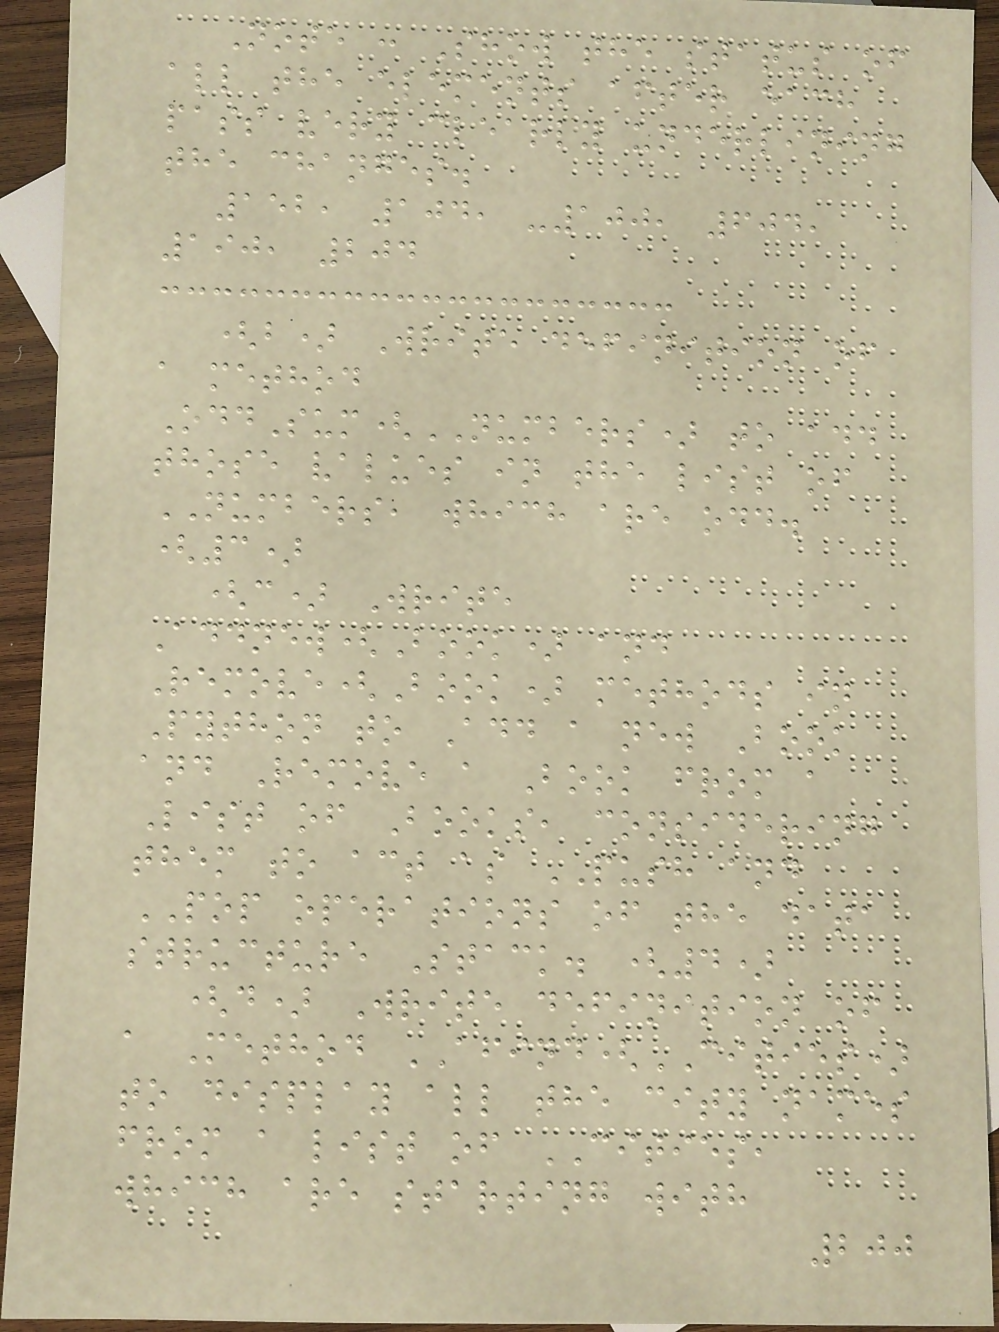Note : Show the status of
all the elements after each
pass very clearly underlining
the changes.
152, 104, -100, 604,
190, 204
(b) Write definition of
a method
OddSum(NUMBERS) to add
those values in the list of
NUMBERS, which are odd.
(3)
(c) Write
Addnew(Book) and
Remove(Book) methods in
Python to Add a new Book
and Remove a Book from a
List of Books, considering
them to act as PUSH and
POP operations of the data
structure Stack. (4)
(d) Write definition of
a Method AFIND(CITIES)
to display all the city names
from a list of CITIES,
which are starting with
200
